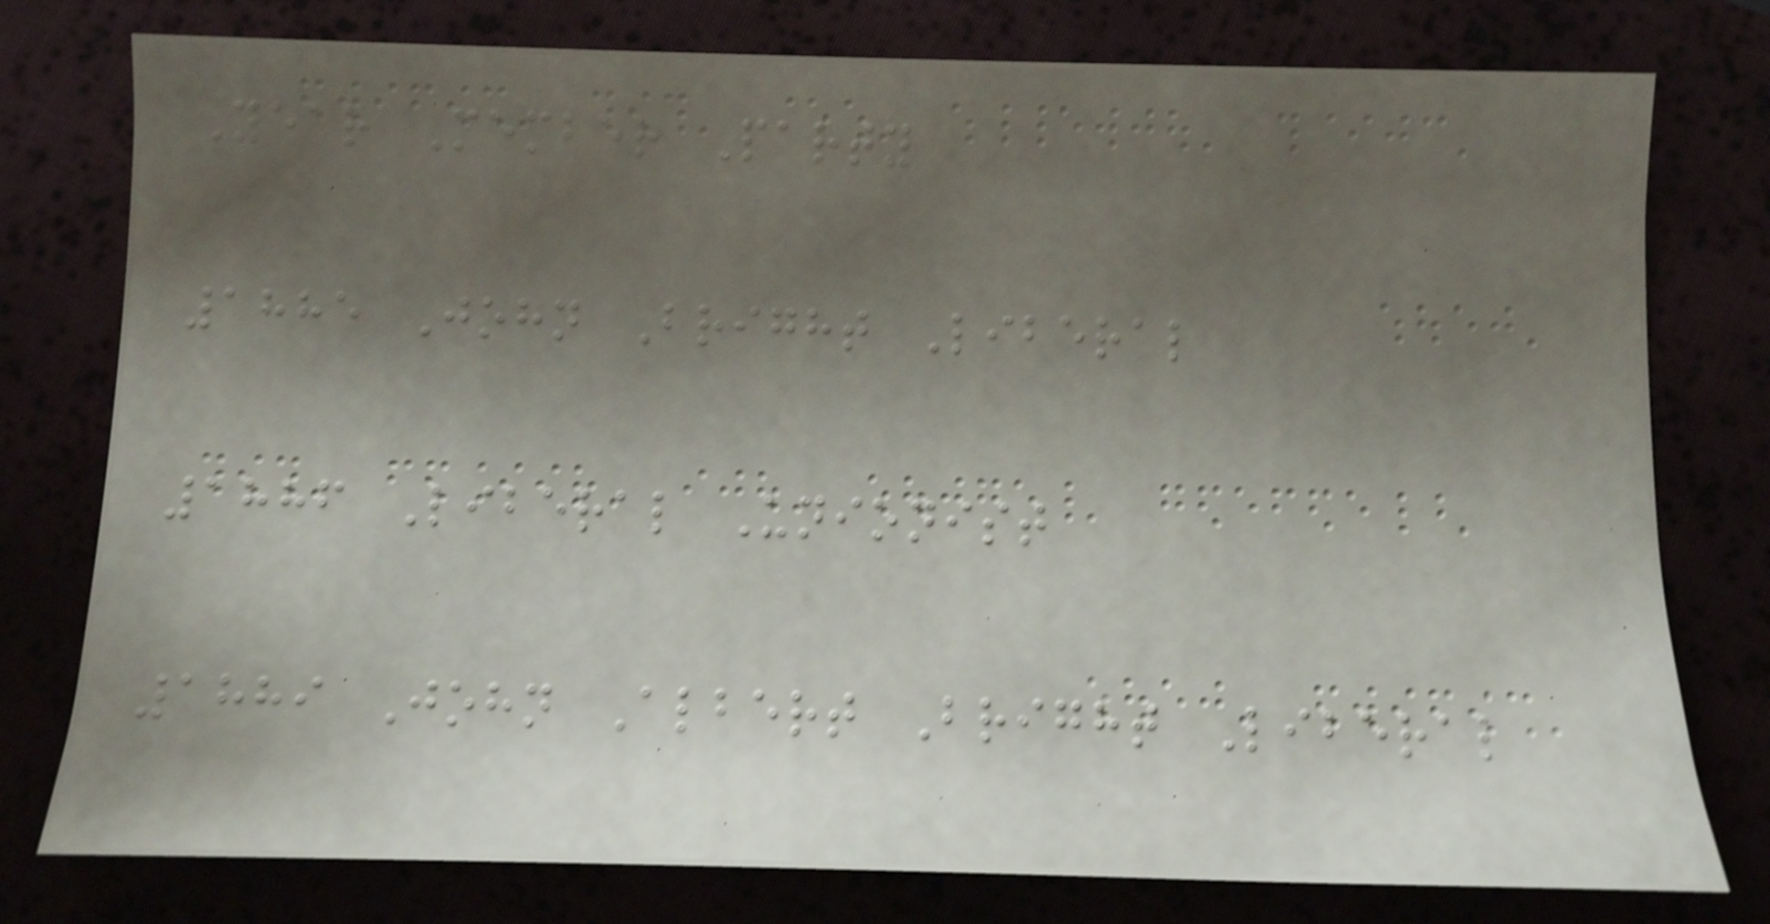Year Member Party
1885 John Bright Liberal
1886 Liberal Unionist
1889 John Albert Bright Liberal
